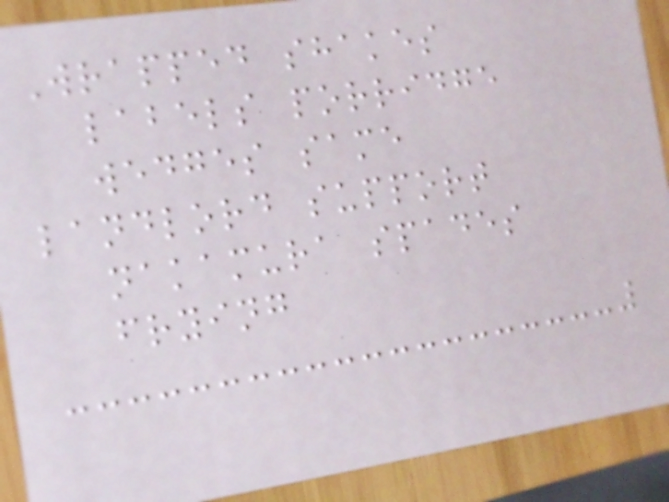Wrapped shakes
labels porridge
wedges same
landlord support
nakamura spades
frying
